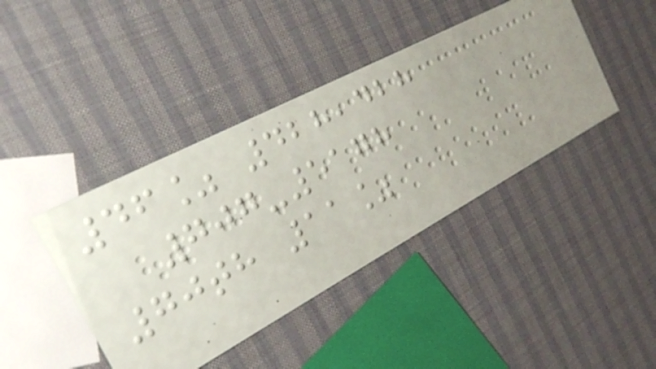46% 428,428
707-5178
70th 11%
